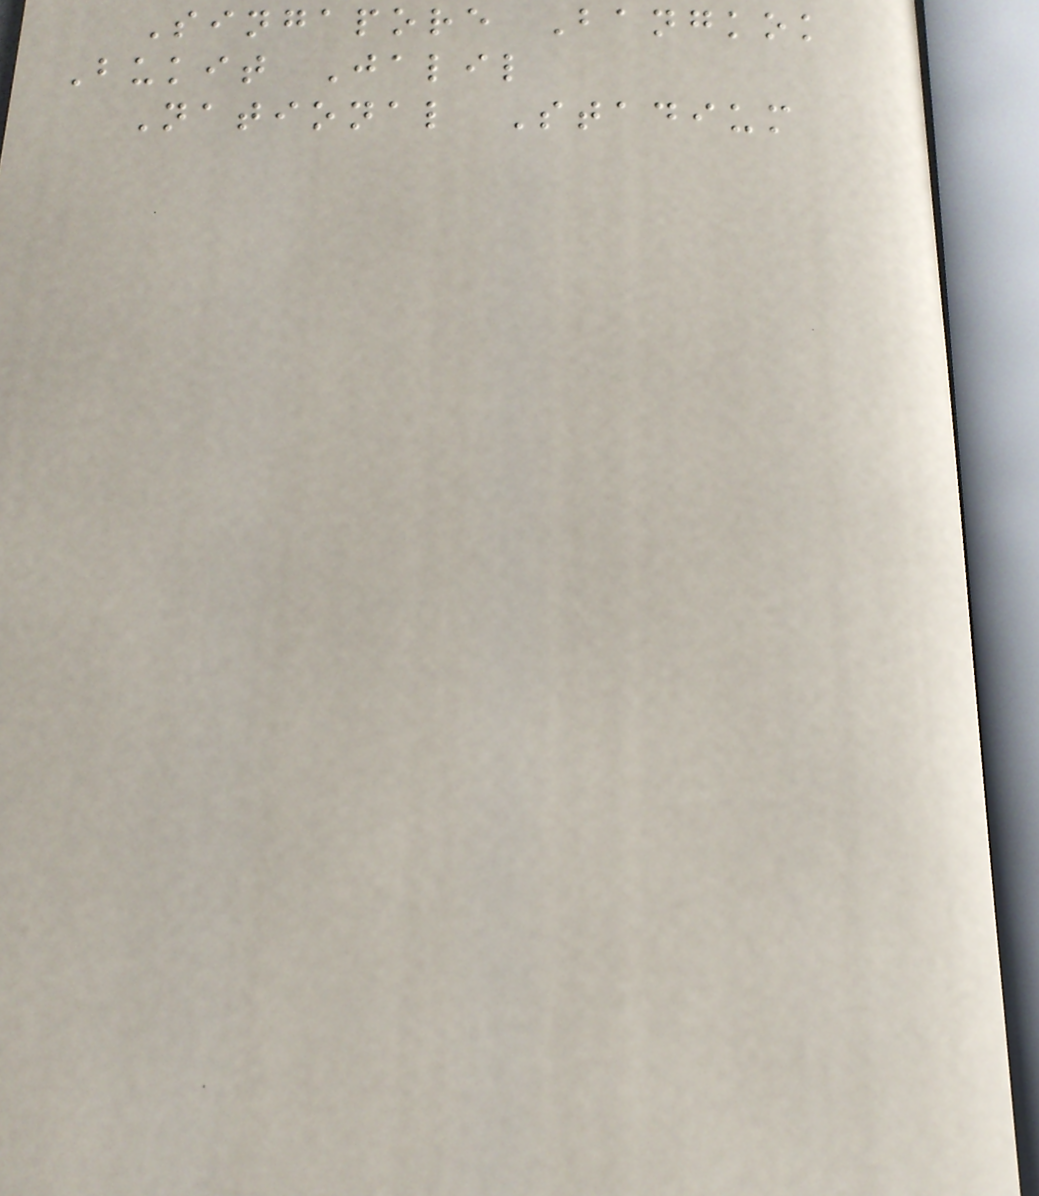Singapore Bangkok
Bukit Jalil
National Stadium
